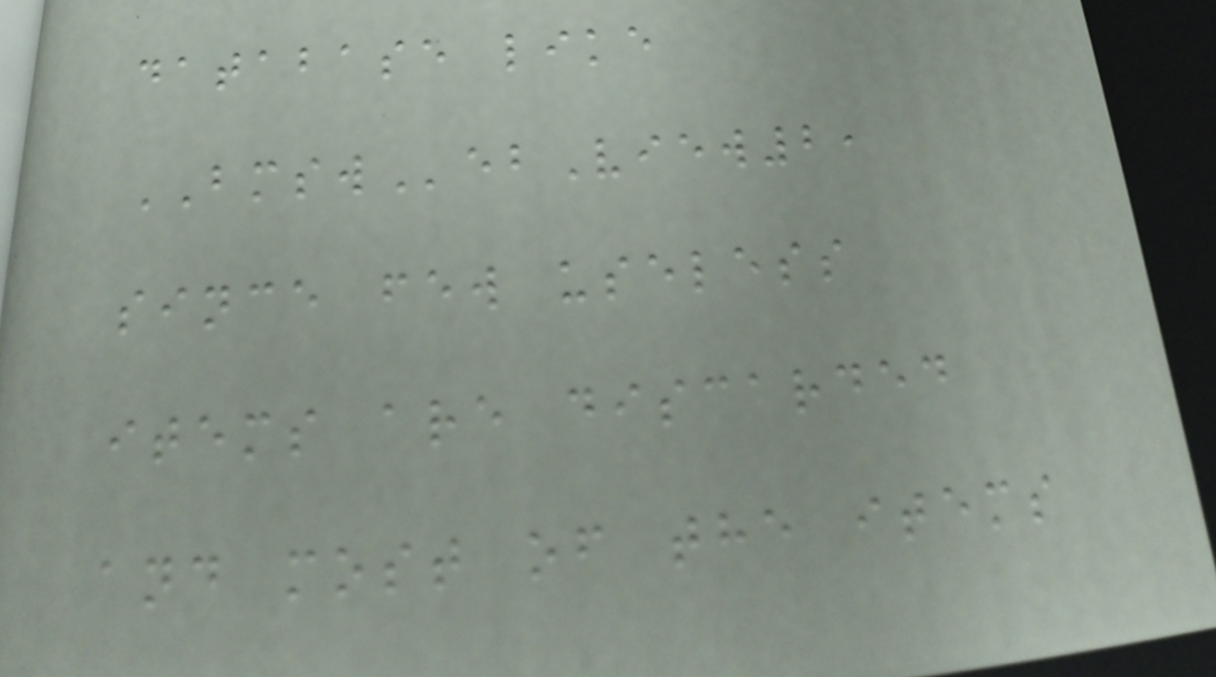database like
BMSWebView2,
since few useless
items are discarded
and most of the items
